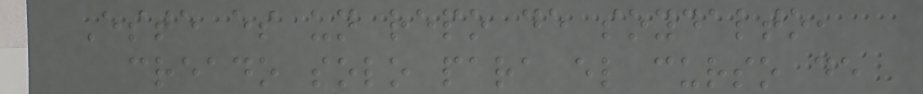Este es un repo de soydalto,
creado solo para el curso de
